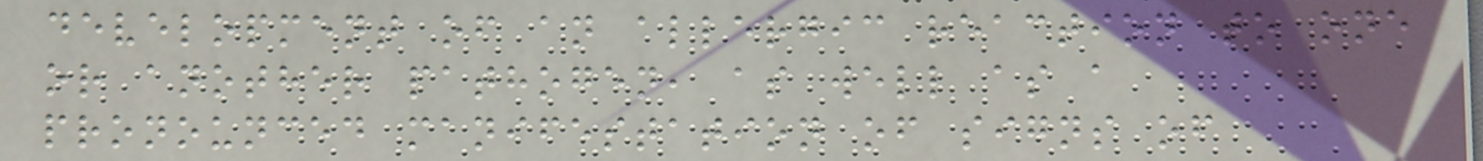development of an allergic reaction to one
or another pathogen, as well as a
pronounced manifestation of signs of
